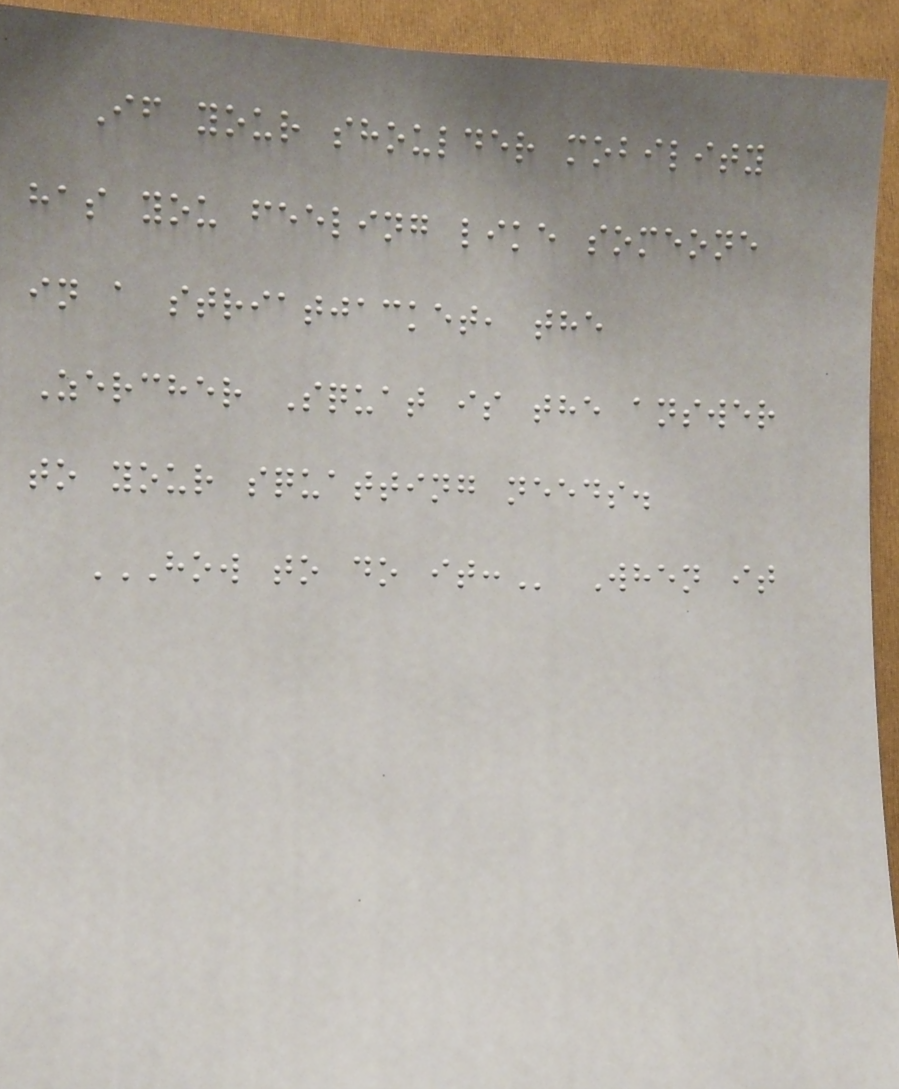If your shoulder mobility
has you feeling like someone
in a striatjacket, the
Zercher Squat is the answer
to your squatting needs.
HOW TO DO IT: When it
